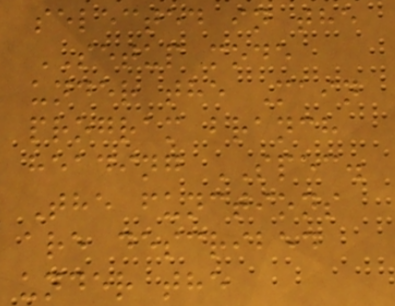selected in the
SETUP mode
under the Main
program branch
heading SPEC.
The functions
are described
under the
